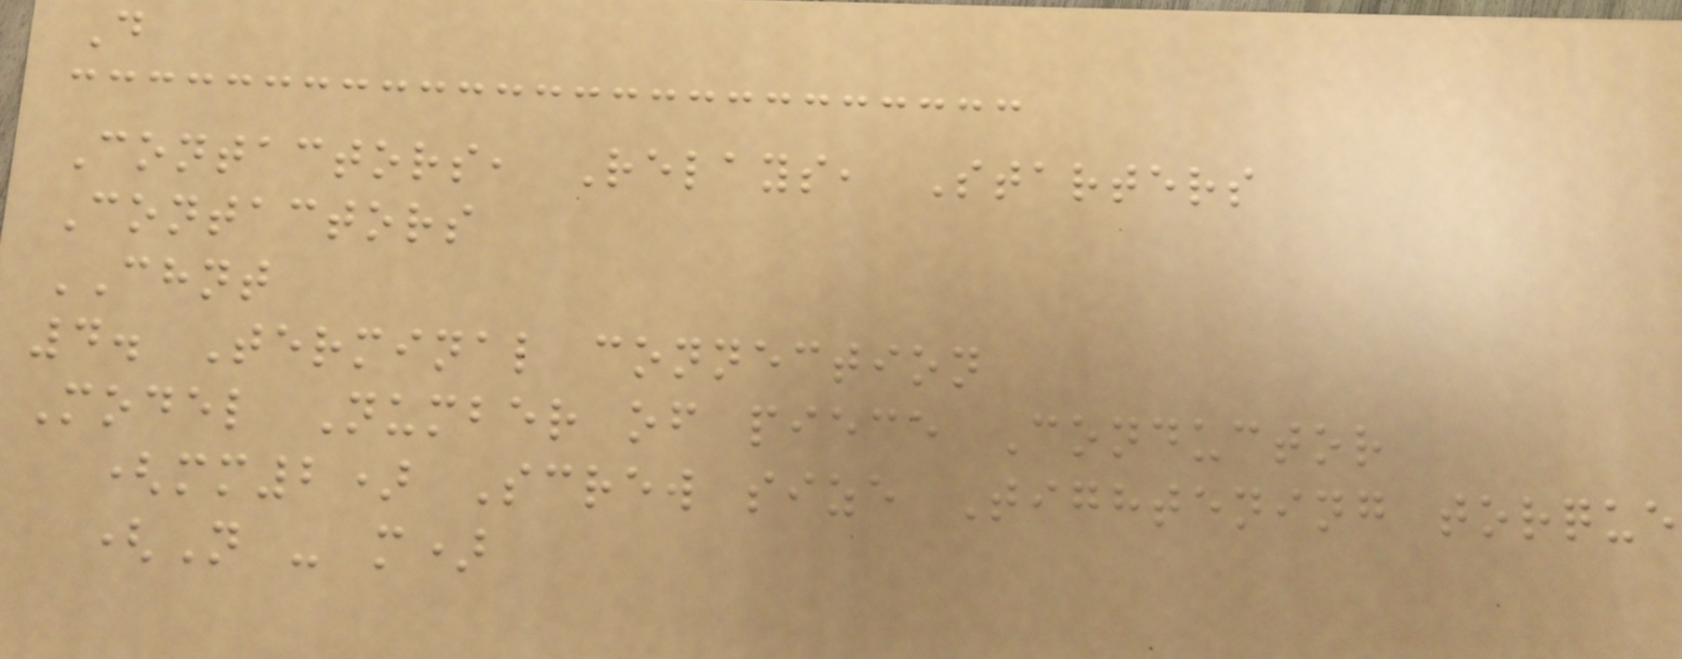D
Contactors, Relays, Starters
Contactors
CHNT
4. Terminal connection
Model Number of piece Conductor
(mm2) Screw size Tightening torque
(N - m)
